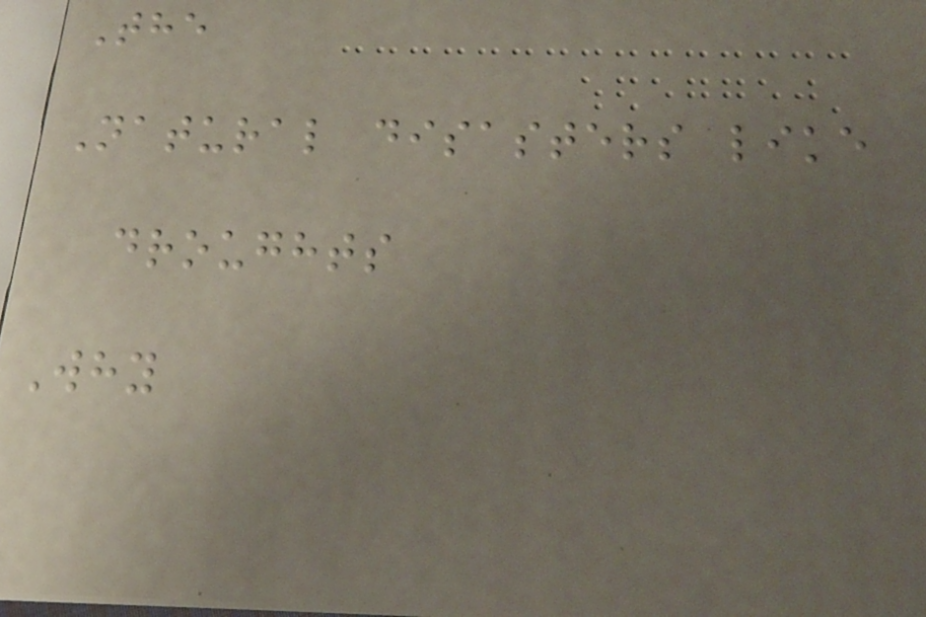The
Natural disasters like
droughts
Why
